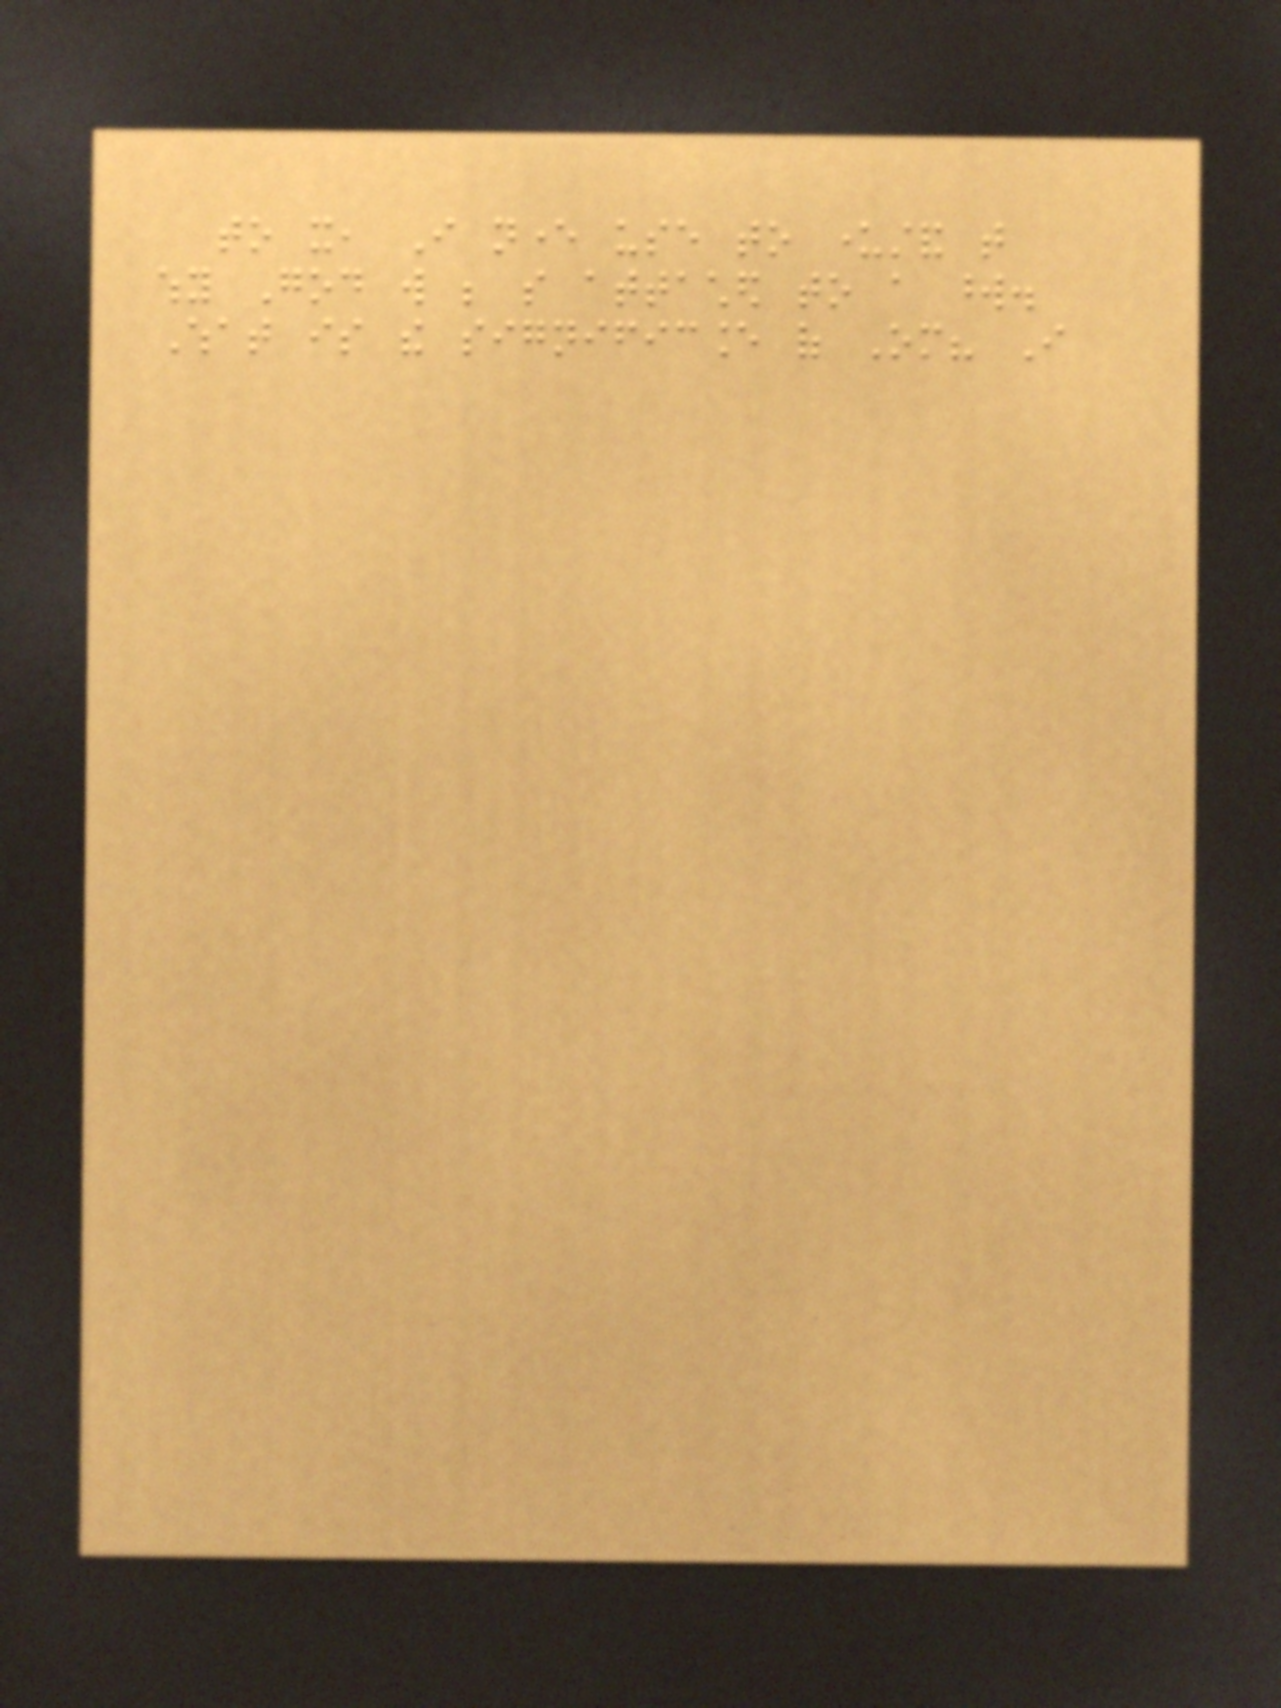to it, I never use to understand that
why God will be so attached to a word.
What is the significance of Om? I
